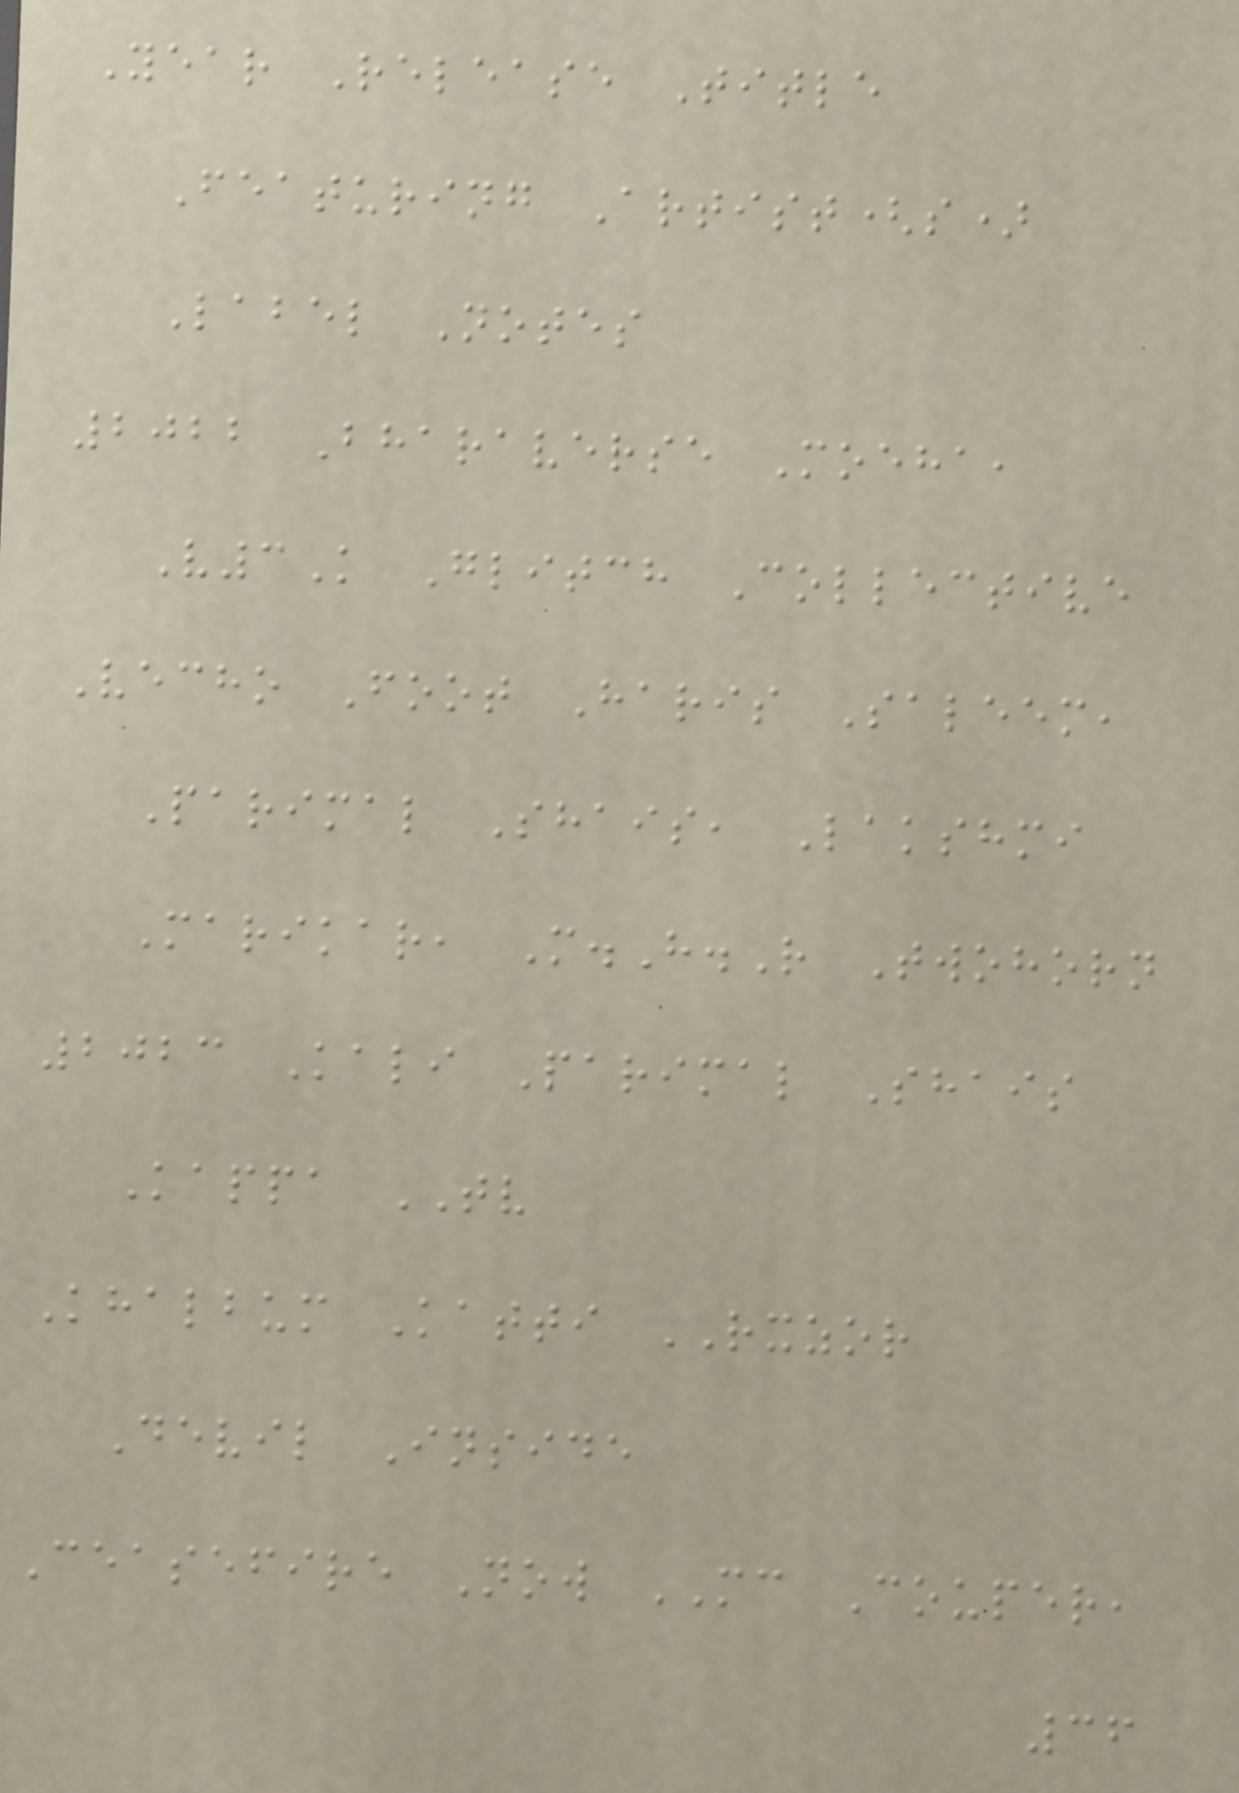Year Release Title
Featuring Artist(s)
Label Notes
2022 Bharaverse Moeha,
V3K Glitch Collective
Vecho Foot Haris Saleem,
Parimal Shais, Lakshmi
Marikar, M.H.R Twohorn
2023 Kali Parimal Shais
Kappa TV
Khalbum Katti RXZOR
Devil Inside
Ceasefire Now MC Couper,
36
